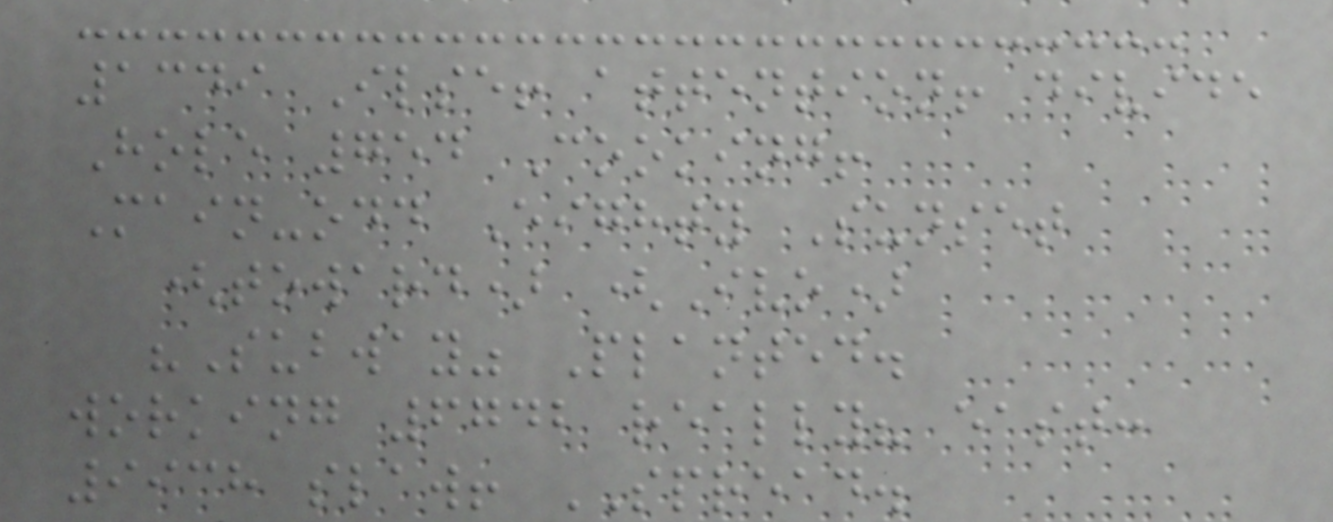1349 Ilse! attention! divide
Hole 754 Cooking!
Main-odd Eighty Sunset
(toward) (Ivo)
"Subway" Planted.
working 6742 really? east:
9938 slaw! SPREAD.
